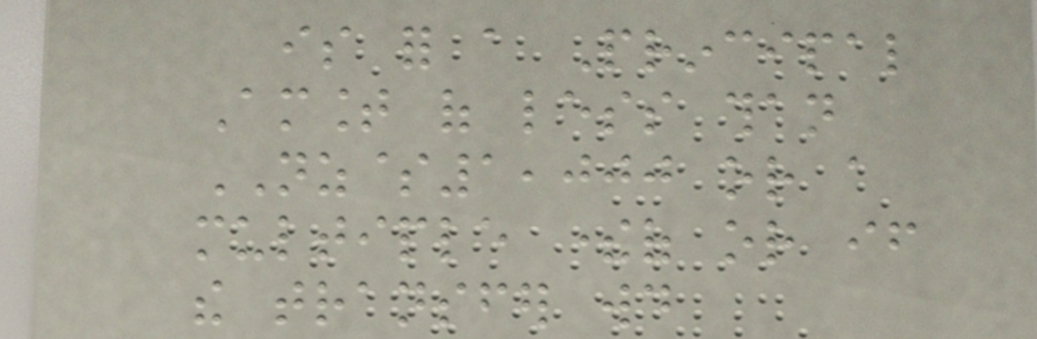is for a Principal
Amount of less than
NZ$1,000 or a
multiple thereof or if
the transfer would
